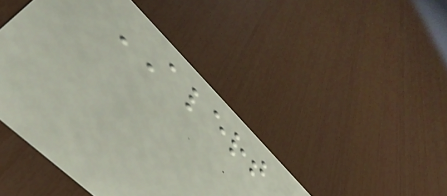ALERT
